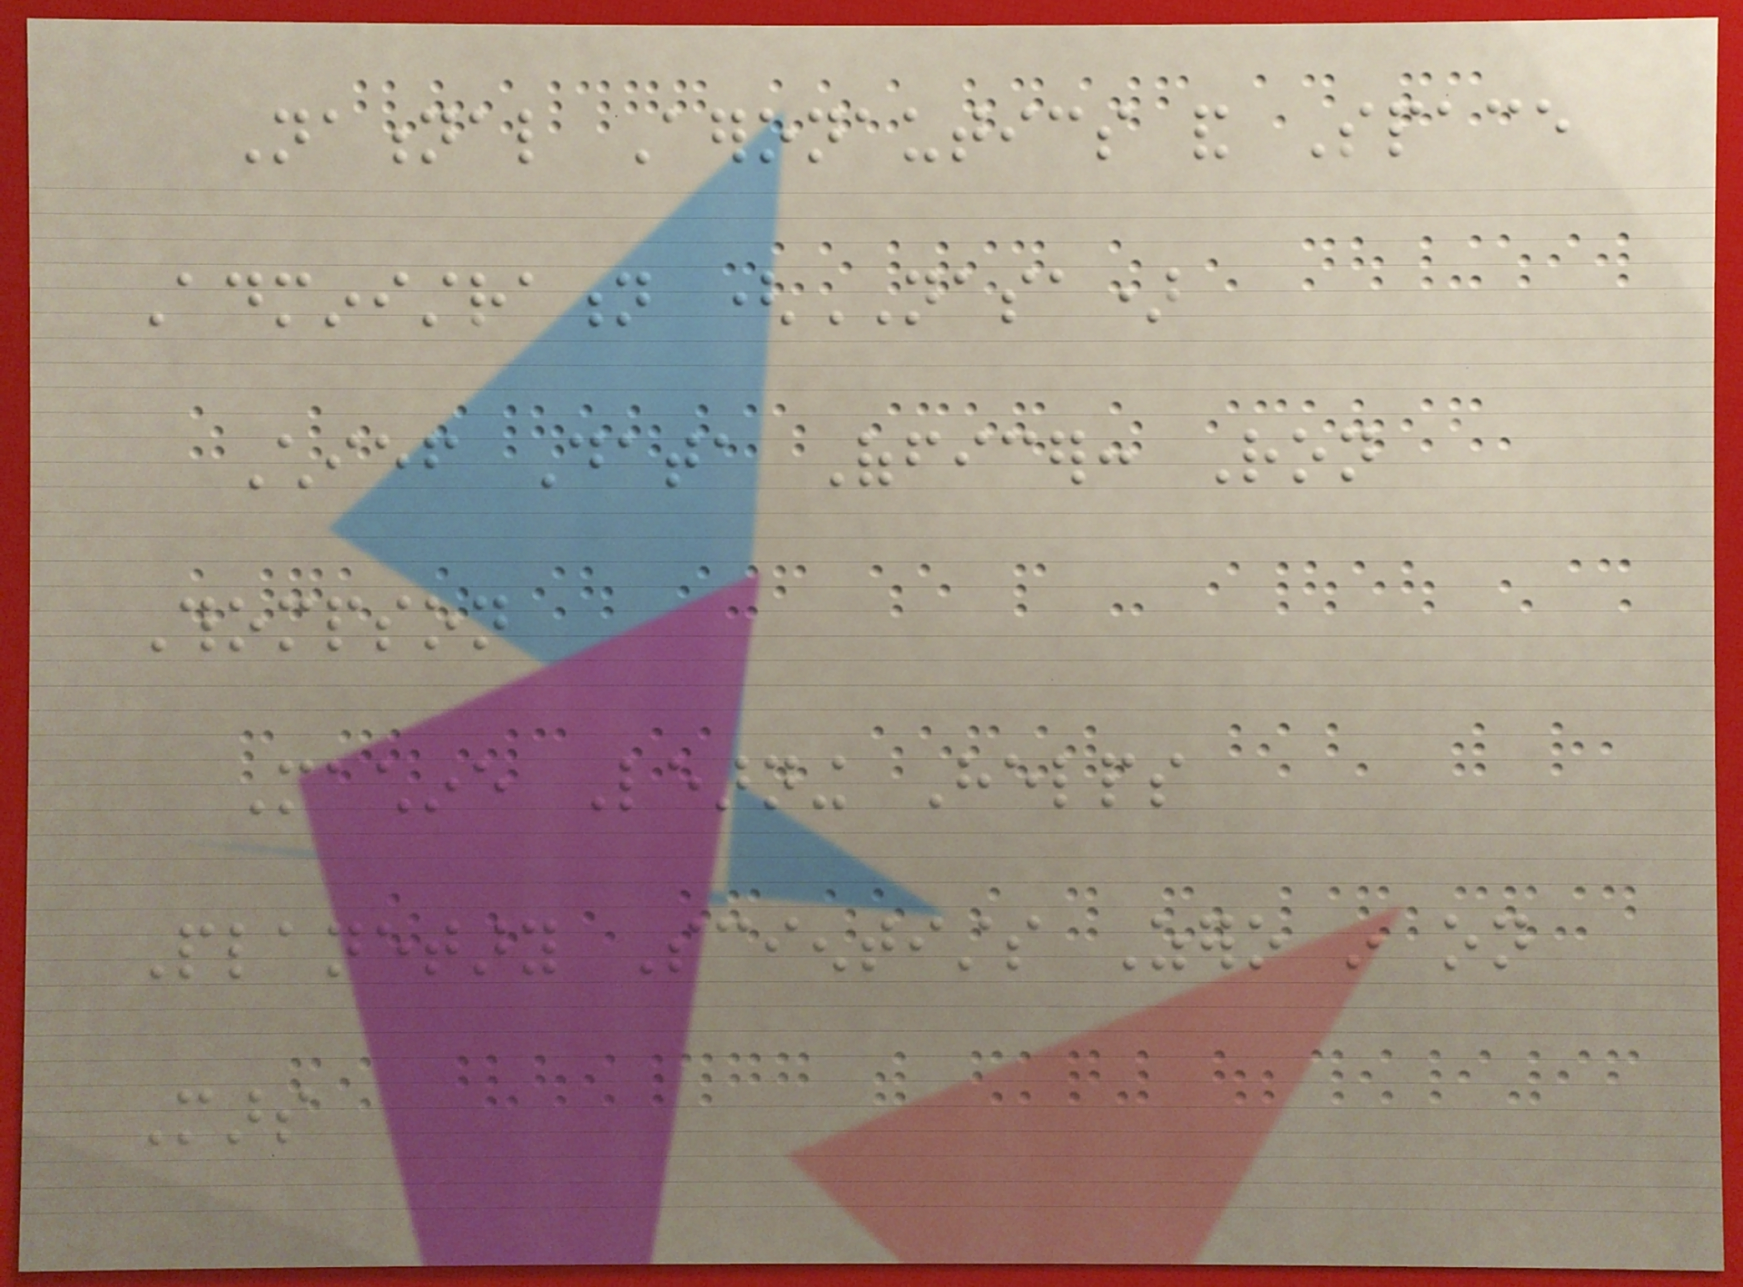National Aeronautics and Space
Administration (NASA)
Chief Data Officer: Ron
Thompson
Machine Learning Helps
Planetary Scientists Zero in on
Mars
